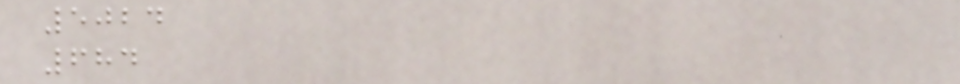5024
684
